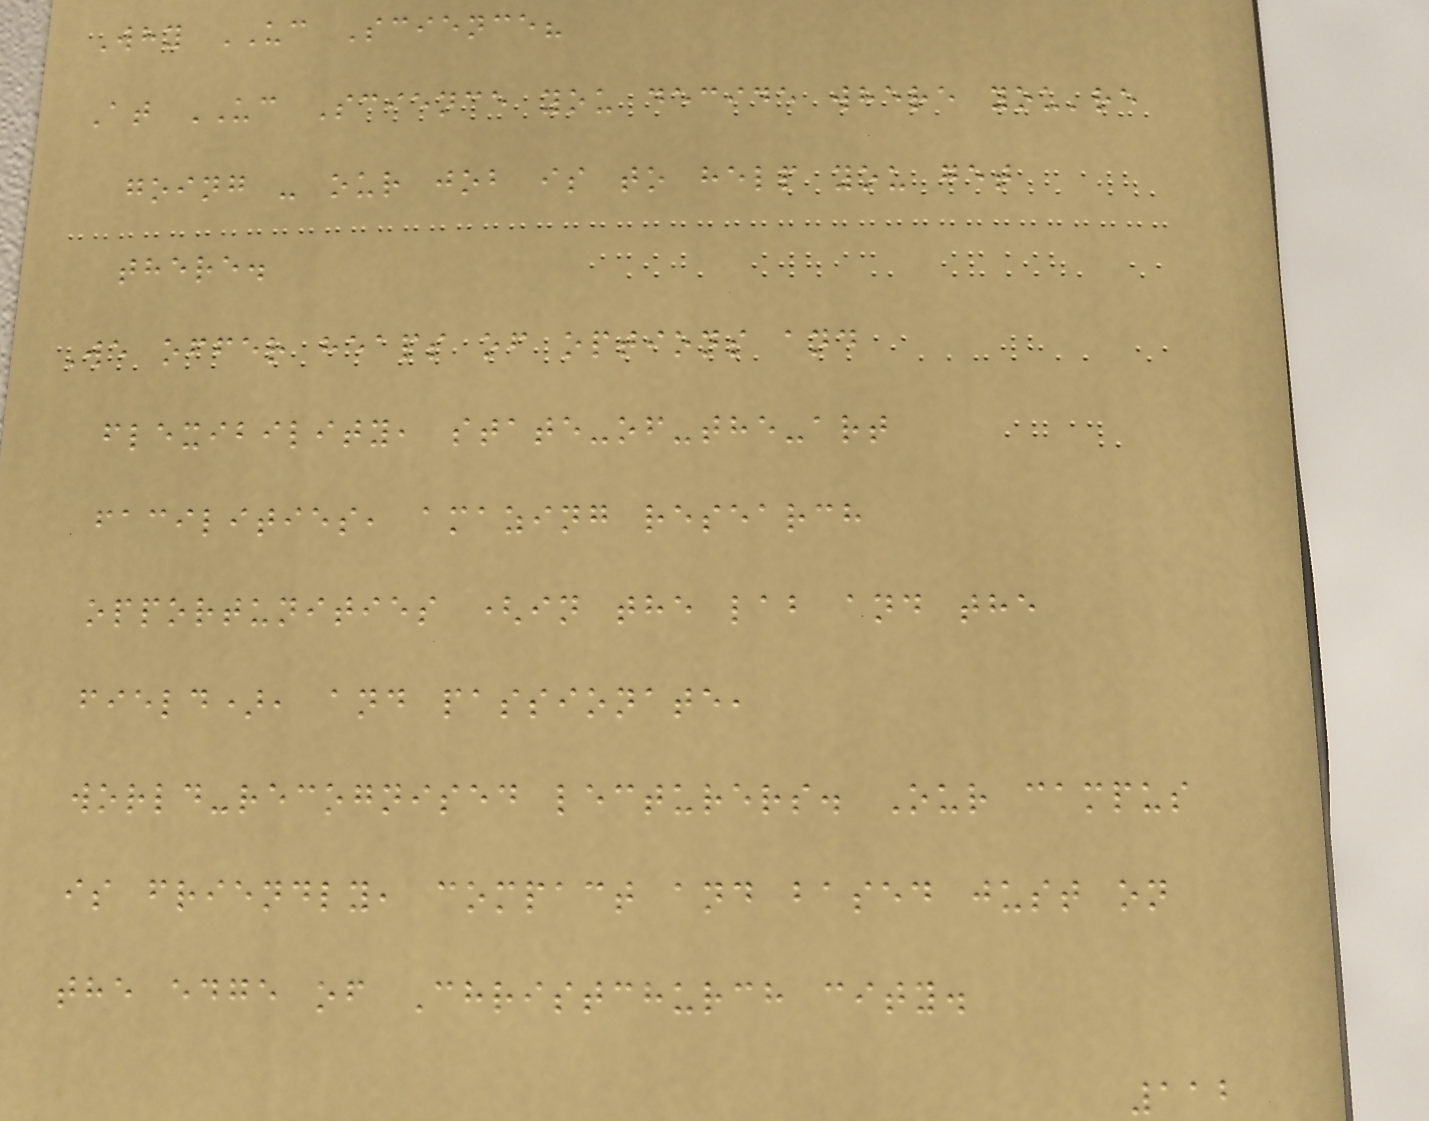Why UC Science?
At UC Science you decide where you're
going - our job is to help you get
there.
We offer heaps of options and
flexibility, state-of-the-art
facilities, amazing research
opportunities (in the lab and the
field), and passionate,
world-recognised lecturers. Our campus
is friendly, compact and based just on
the edge of Christchurch city.
112
